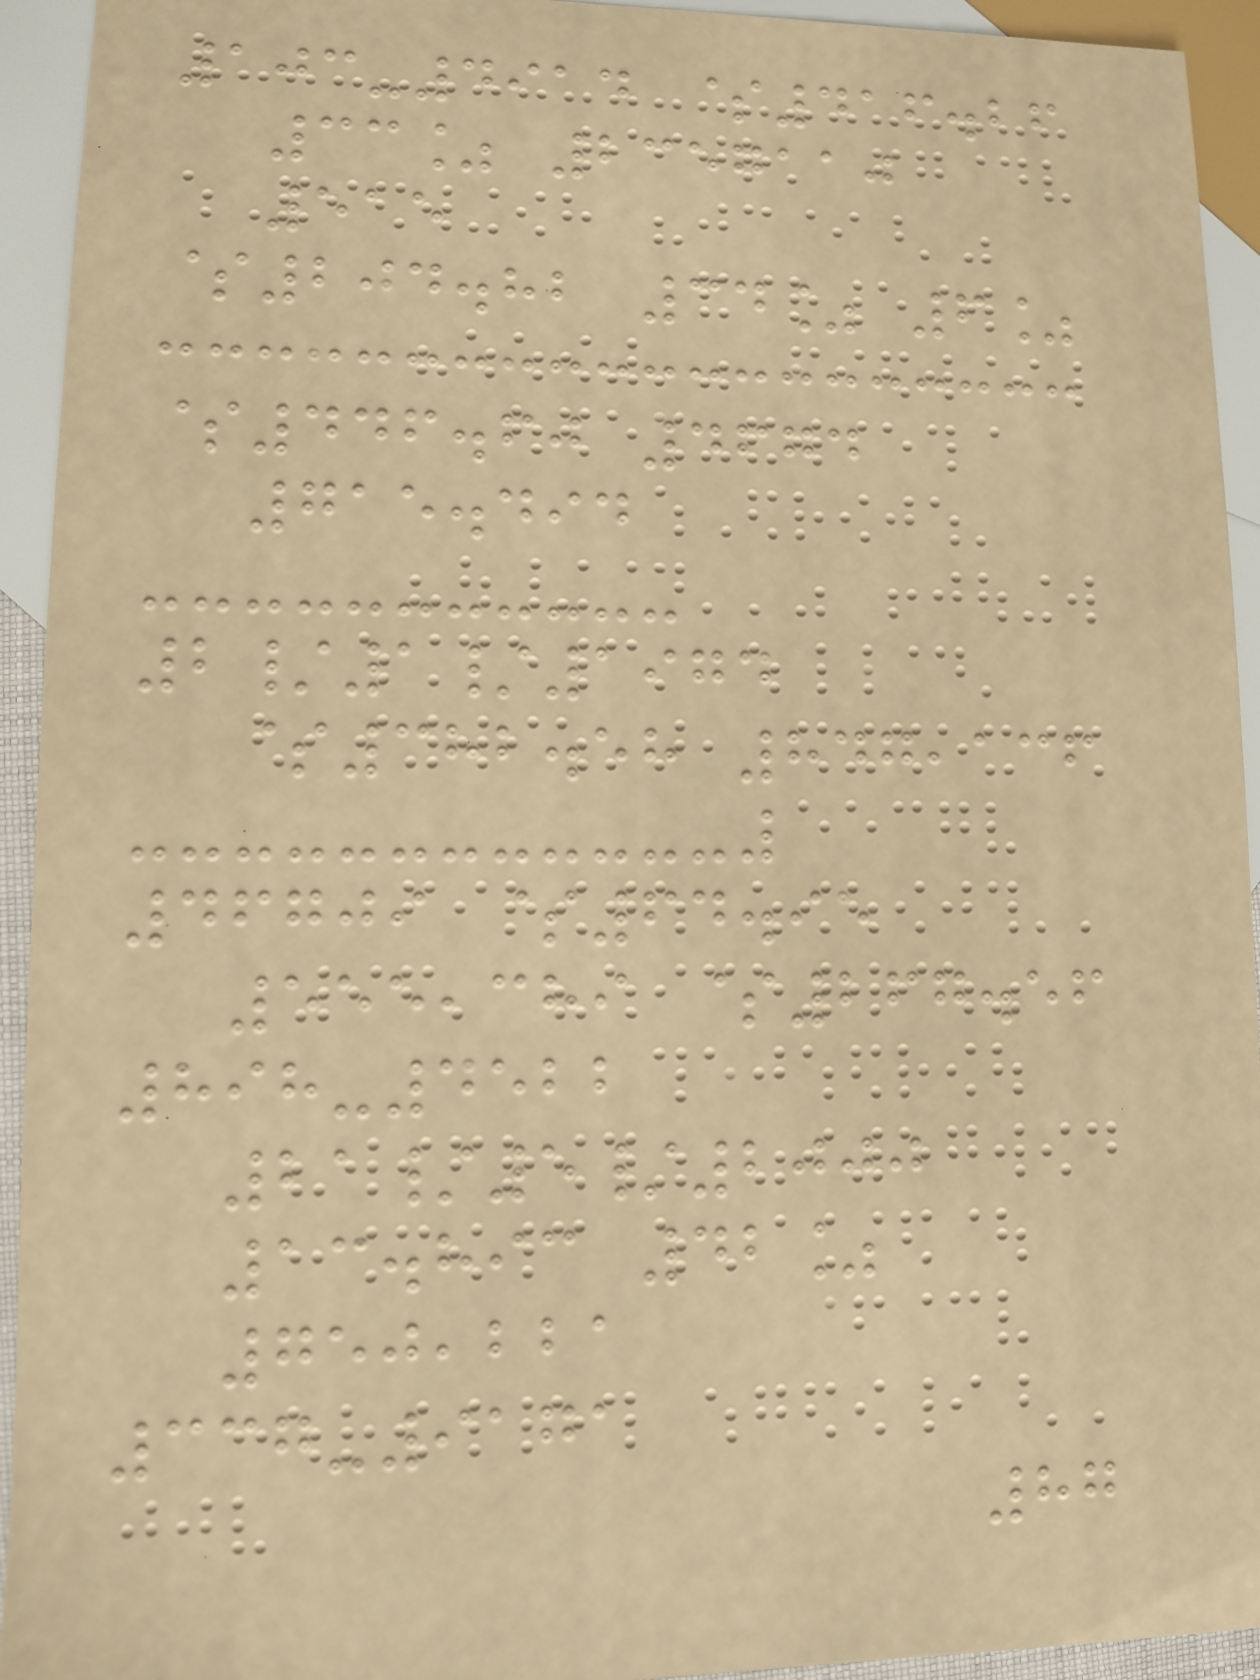103-4914 $416.26
33% 2357110
515
$204.82 34% 6%
$446.60 4674
715.494
2/1/1974
$382.58 847,136
46709 $64.95
555,389 $267.56
898-4522
21/5/2000
13.893 42%
750,221
337-9171
87
